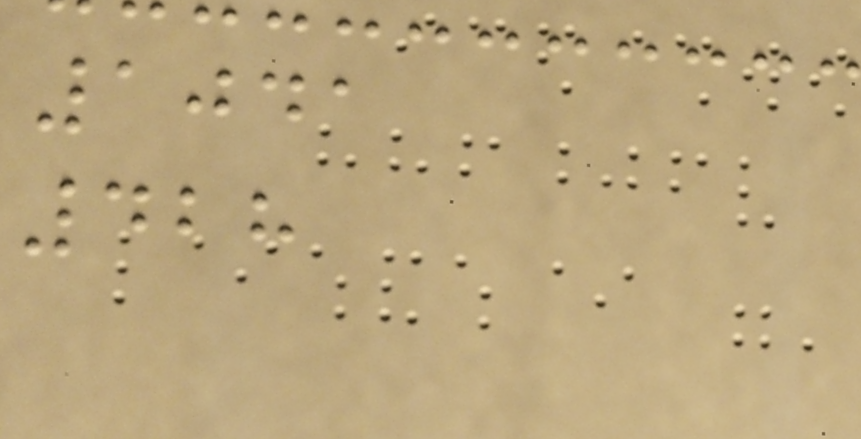1041
428
